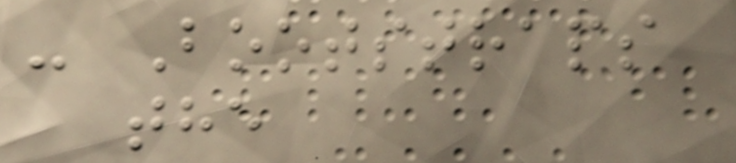- Bootstraps
the
